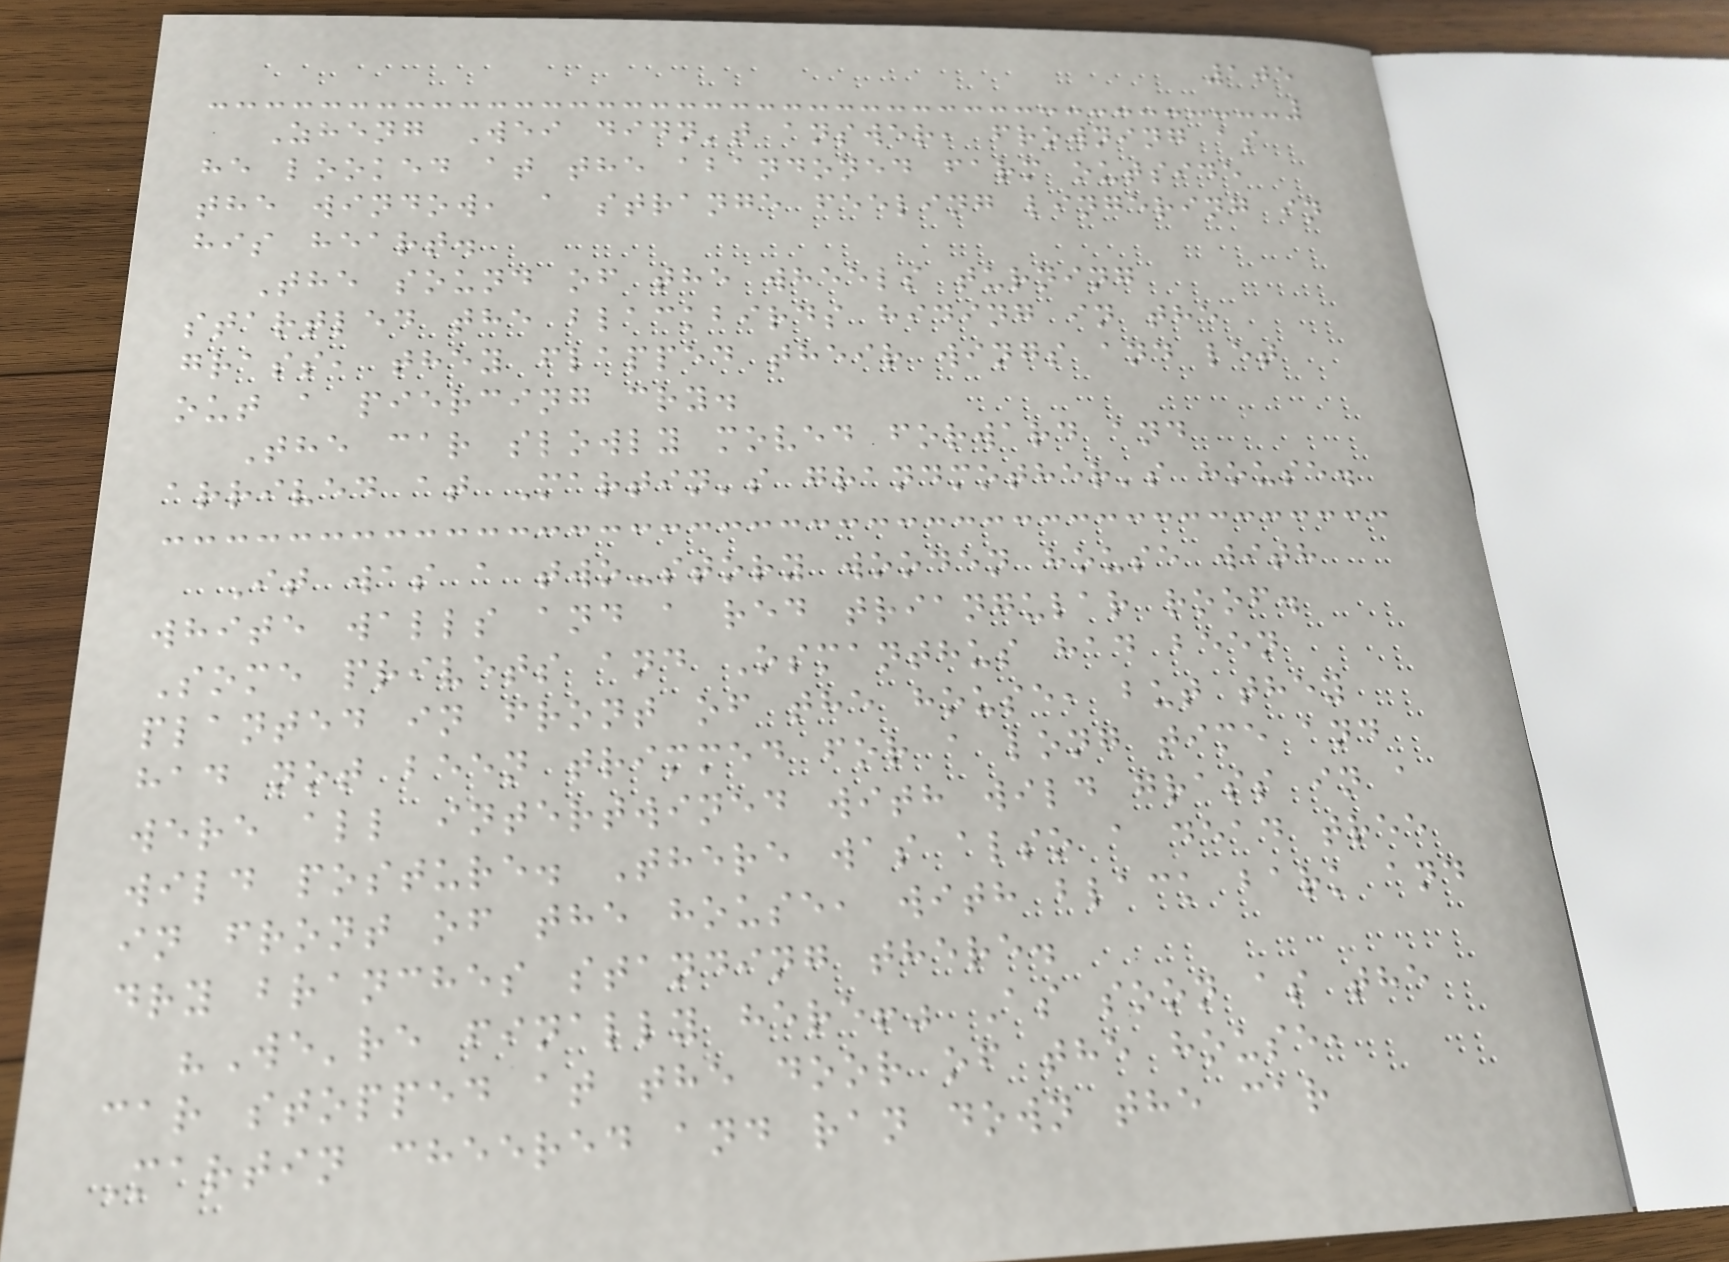105
Zheng Wei didn't answer, frowning as
he looked at the abandoned farm outside
the window, a strange feeling lingering in
his heart.
The sound of the wheels turning
startled the blackbirds hiding in the
grass, they flapped their wings and let
out a piercing cry.
The car slowly moved forward and
arrived at Martin's grandmother's house.
It was a two-story wooden house with
white walls and a red triangular roof.
Some privets and Osmanthus had been
planted in front of the house, but they
had not been trimmed for a long time and
were all intertwined with wild grass in a
wild posture. There was also a dead tree
in front of the house, with black bark and
dry branches standing there.
"We're finally here!" As soon as the
car stopped at the door of the house,
Martin cheered and ran down the car
